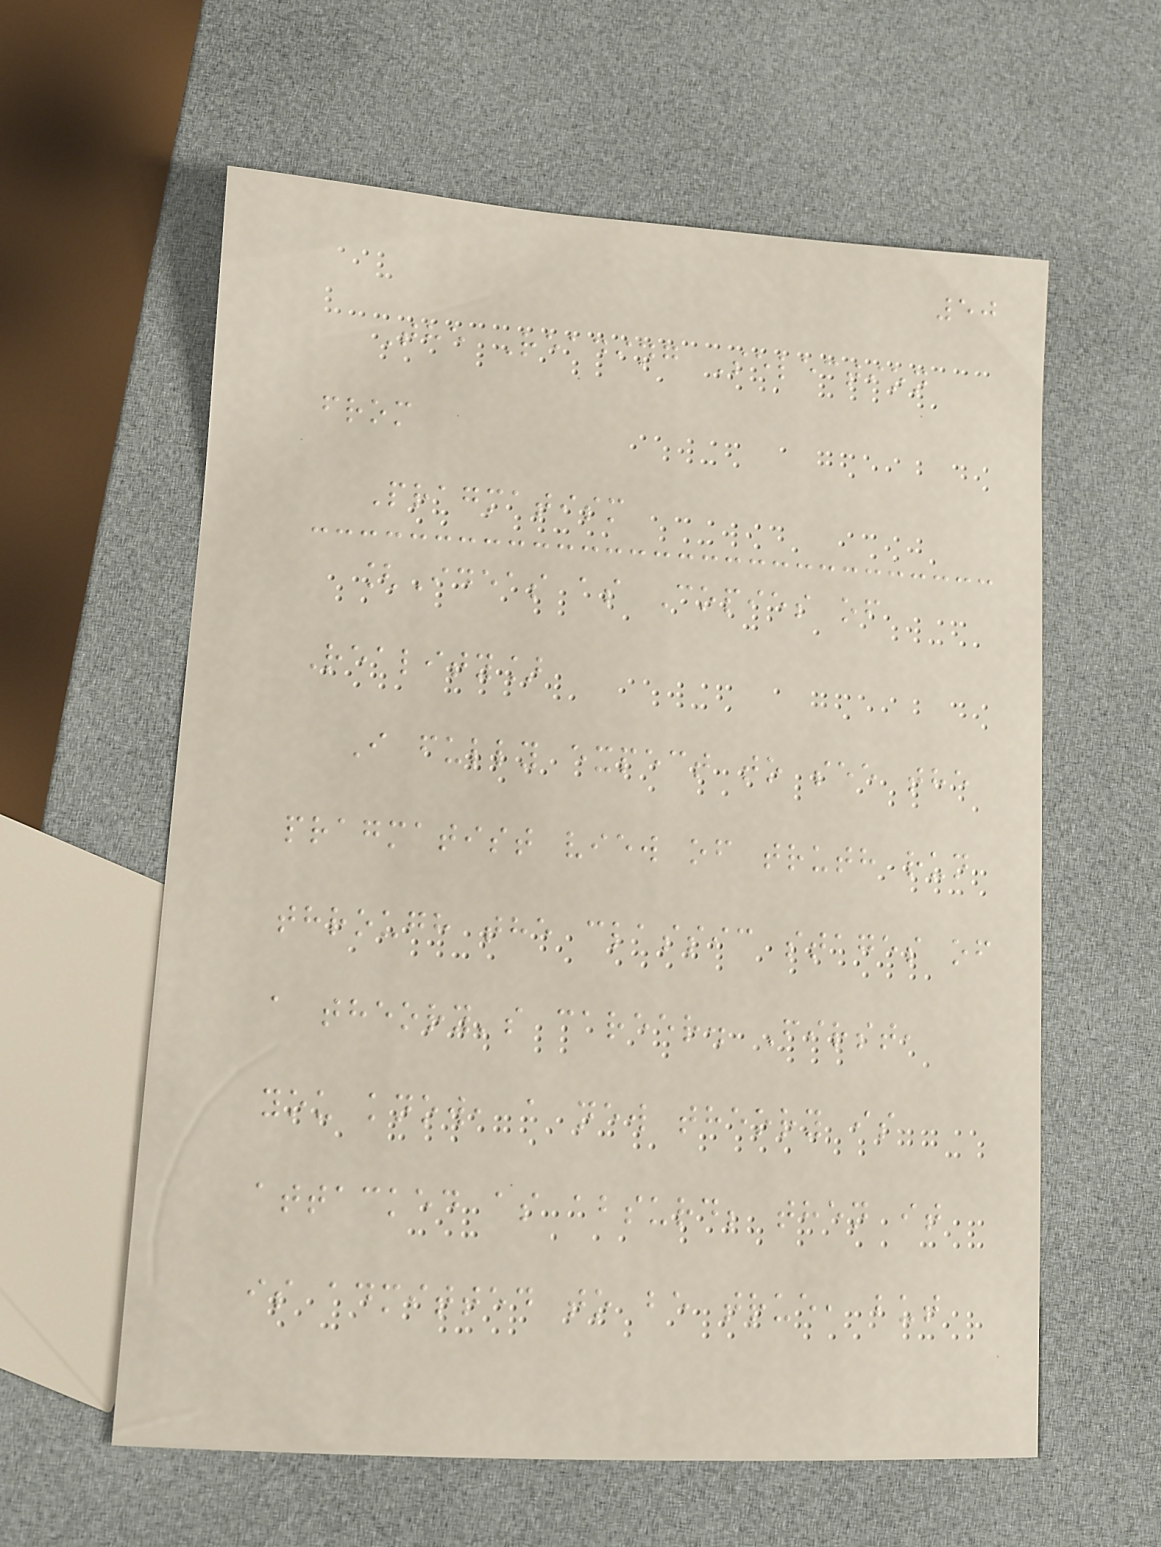50
The Reading Selection
from
Pragmatism
[Ideas as Copies of
Reality]
I fully expect to see the
pragmatist view of truth run
through the classic stages of
a theory's career. First,
you know, a new theory is
attacked as absurd; then it
is admitted to be true, but
